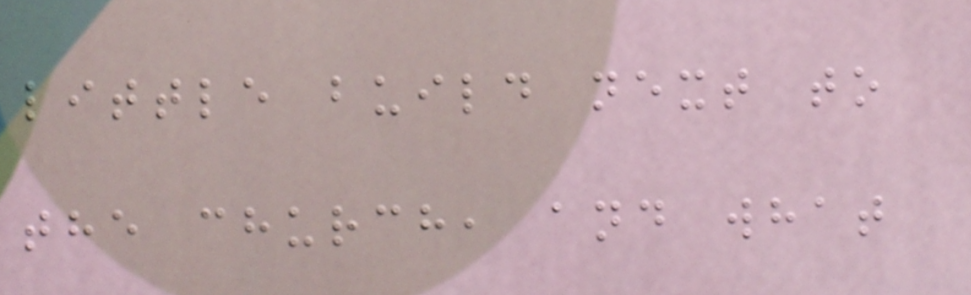little build next to
the church, and what
